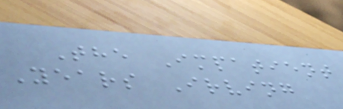The Impatient
Years Irving
